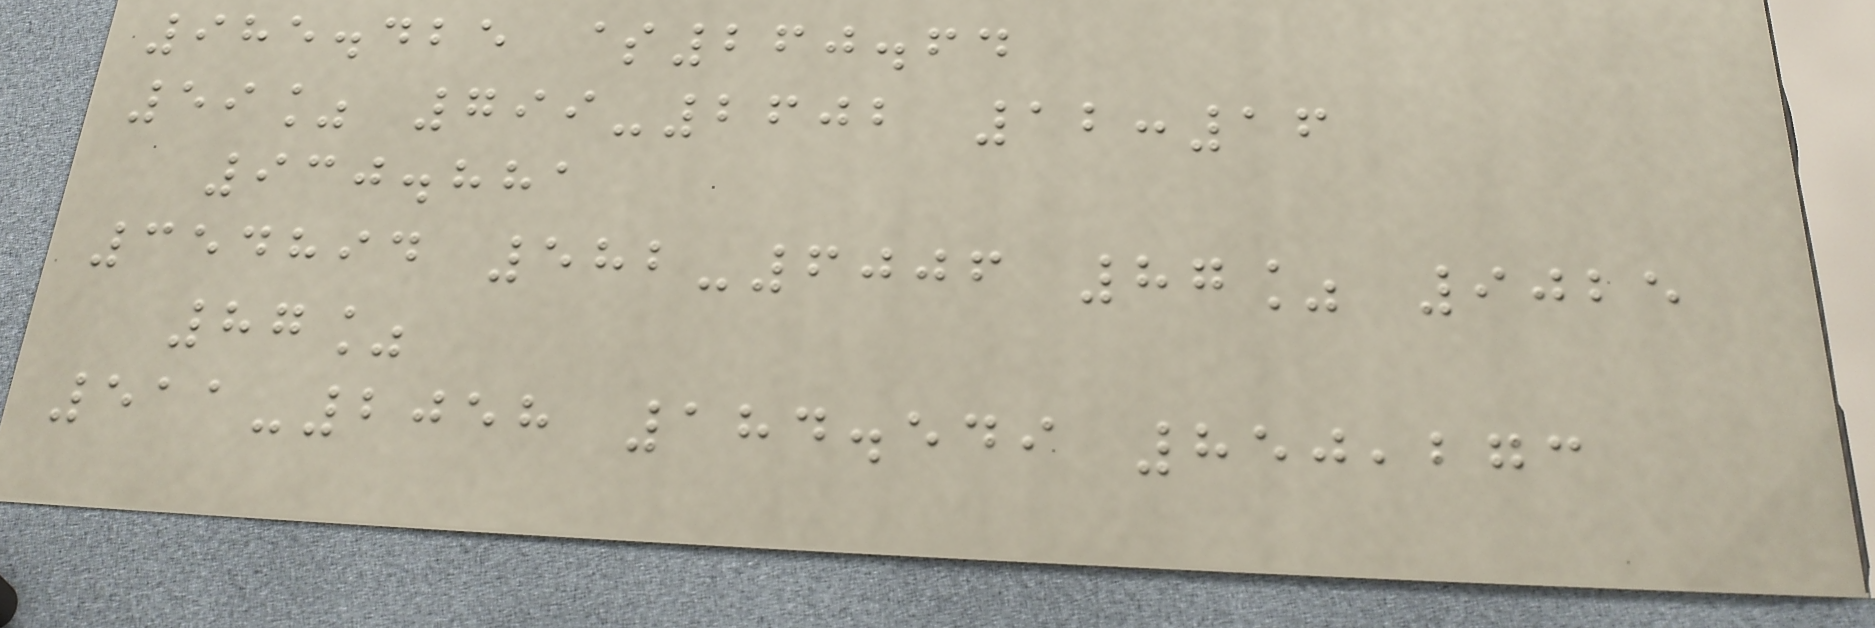985.425 $260.64
59% 799-2602 12:16
930.881
354894 582-6006 87% 9025
87%
511-2058 184.549 850,273
